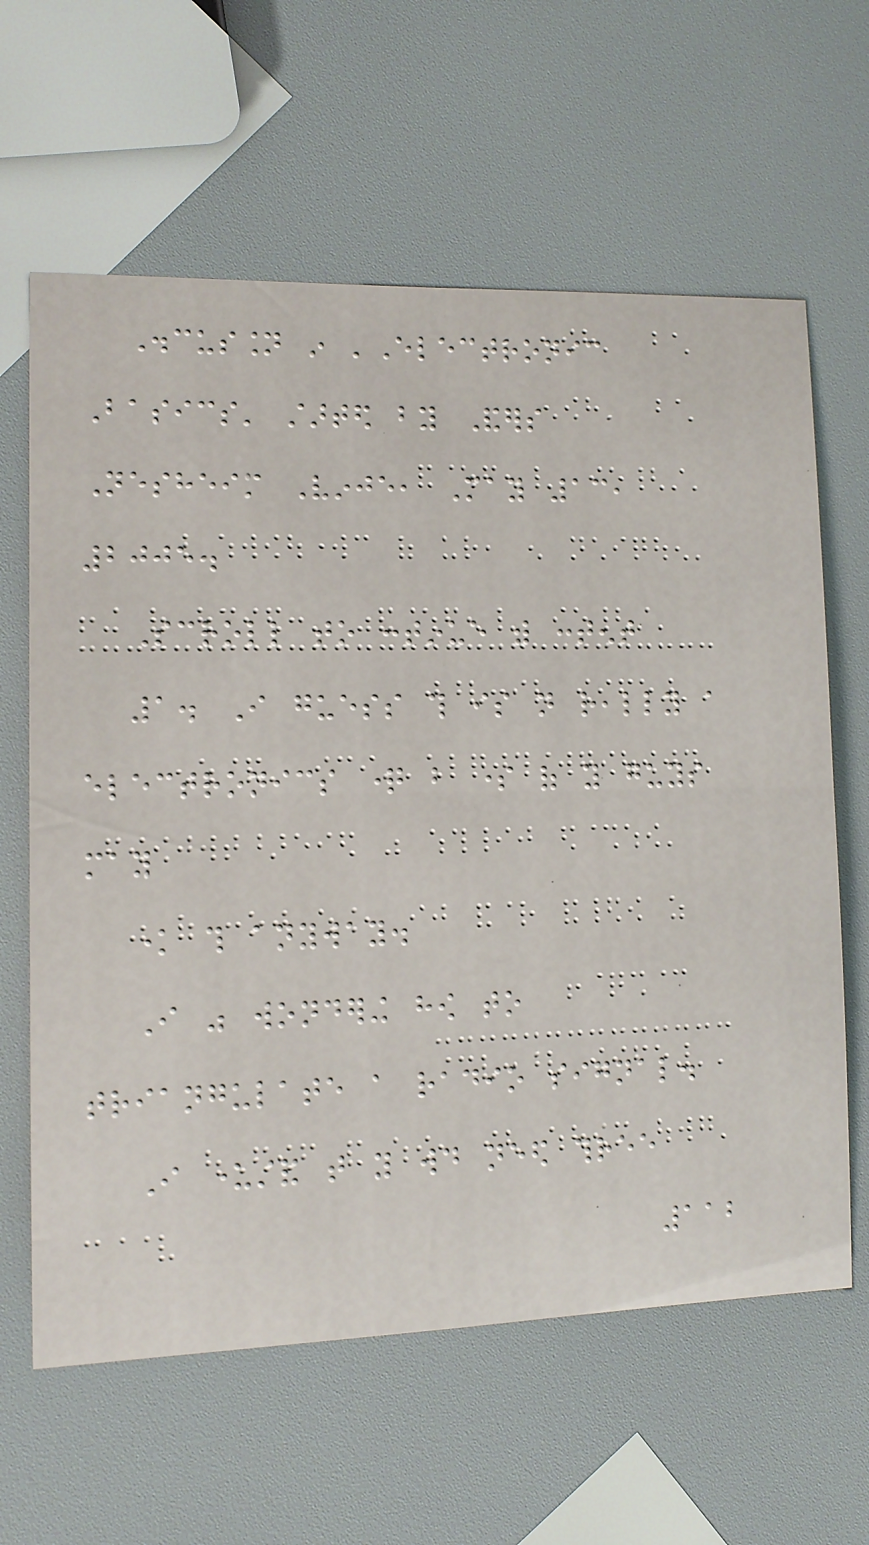Discussion in 'Electronic
Basics' started by Anders
Nesheim Vinje, May 13,
2005.
Scroll to continue with content
1. I guess this is not really a
electronics question but some of you guys
may
know this anyway.
I was wondering how to
triangulate a radio signal.
I understand that you would need three
112
